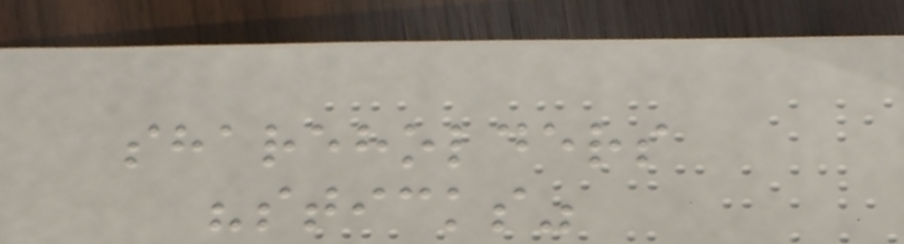shareholders
"sticks"
